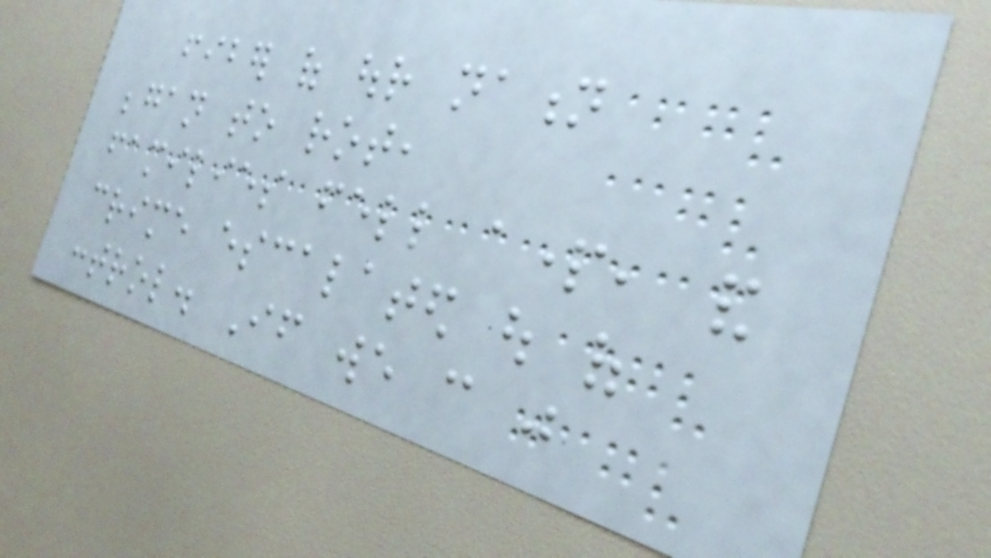fiber of our nation
began to rot,
families fell apart, and
crime escalated out of
control. If we can just
